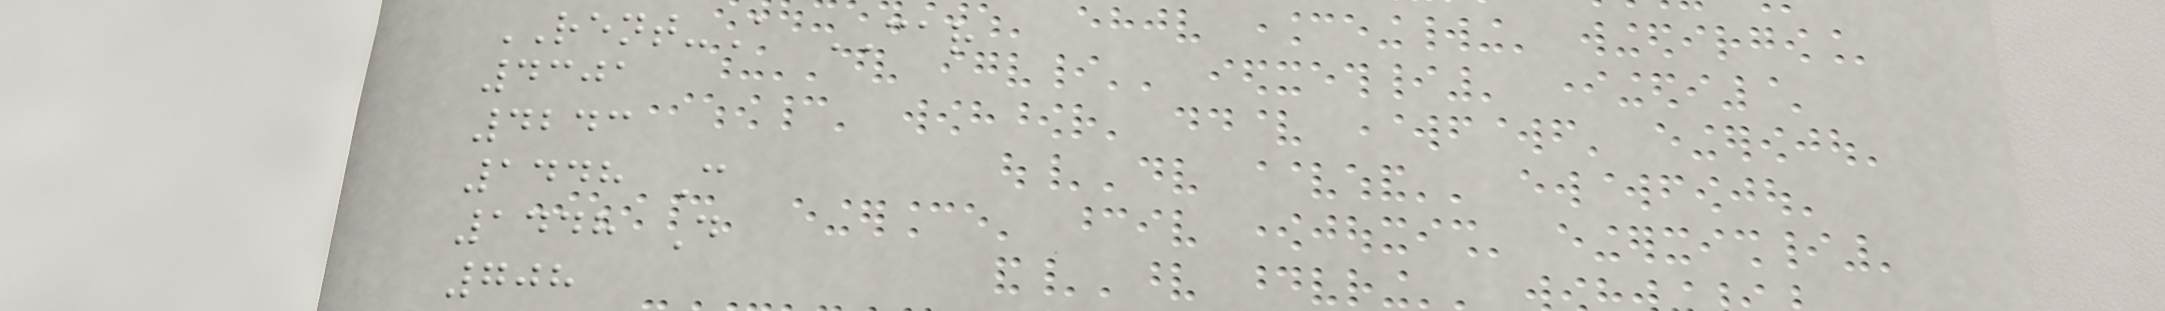RENT-A CAR
4301
4243
1448 C
1448 D
708
